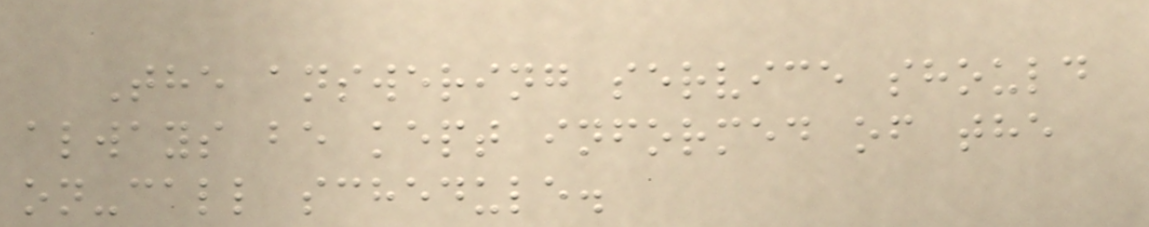The answering service should
always be kept informed of the
on-call schedule.
